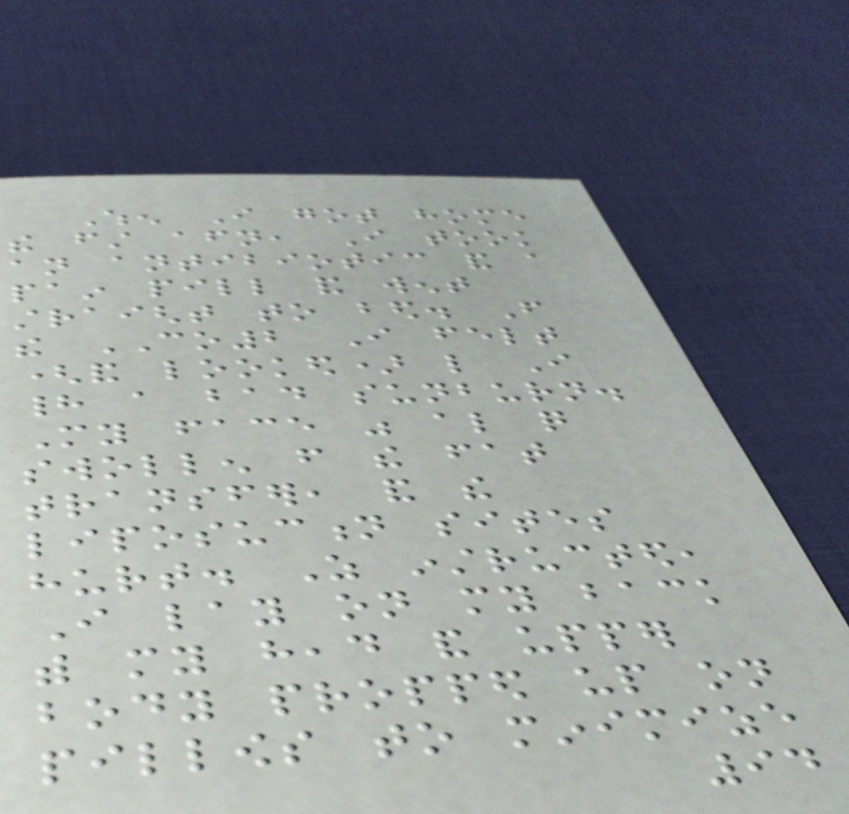When I got home
the first afternoon, I took
an antibiotic and a
pain pill and went
straight to bed. From
the CO2 I felt
(and looked) like I
had a bad sunburn.
My face was also quite
swollen from the fat
transfer, and the
liposuction sites
hurt. As instructed,
I lay on my back
with my head and upper
body propped up on
pillows to minimize
94
